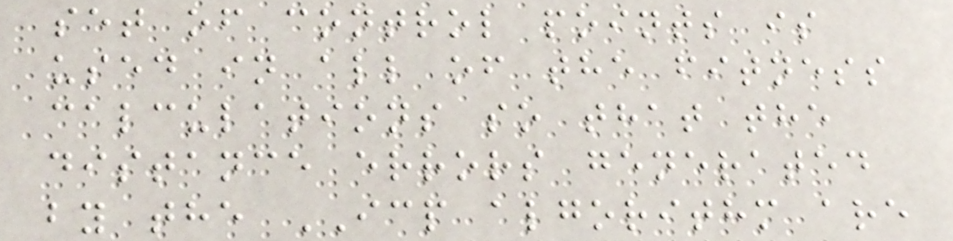set of control points is
used in all of the fitness
calculations so that the
distance errors generated
by the ICP algorithm are
